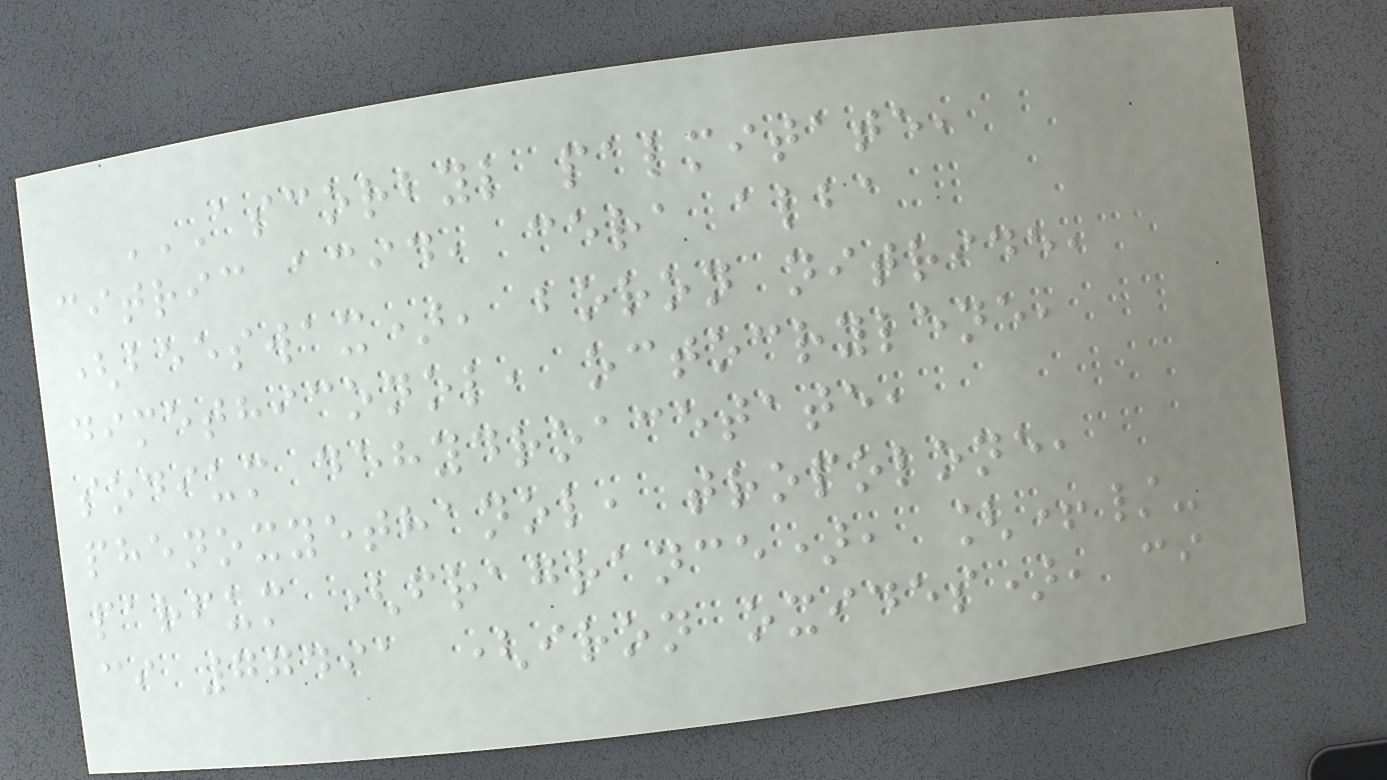ASCORBYL PALMITATE,
CITRIC ACID, CERA ALBA
(BEESWAX), BORON NITRIDE,
DIMETHICONOL, OCTOCRYLENE,
SODIUM DEHYDROACETATE,
PHENOXYETHANOL, TROPOLONE,
PARFUM (FRAGRANCE), [+/-
CI 77491 (IRON OXIDES), CI
